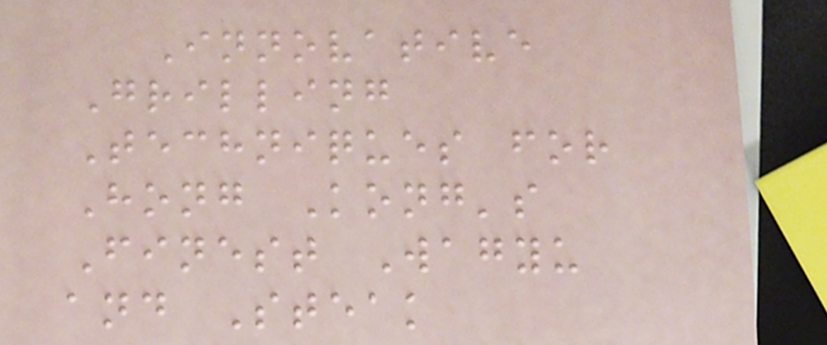Innovative
Grilling
Techniques for
Hong Kong's
Finest Wagyu
and Steak
